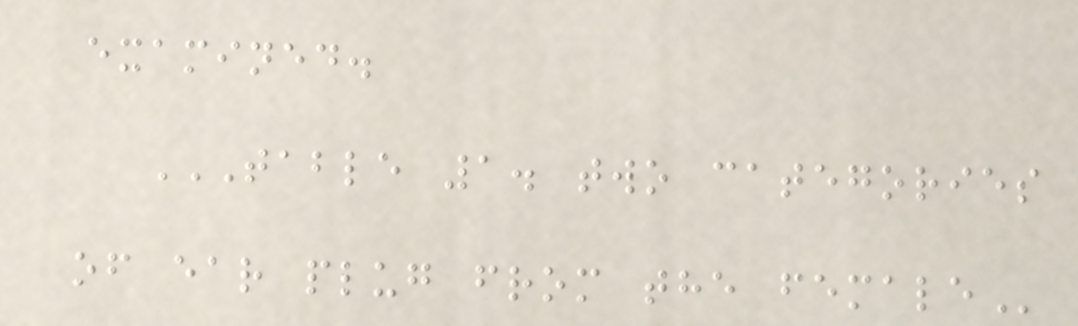examined.
TABLE 1. TWO CATEGORIES
OF EAR PLUG FROM THE FEMALE
